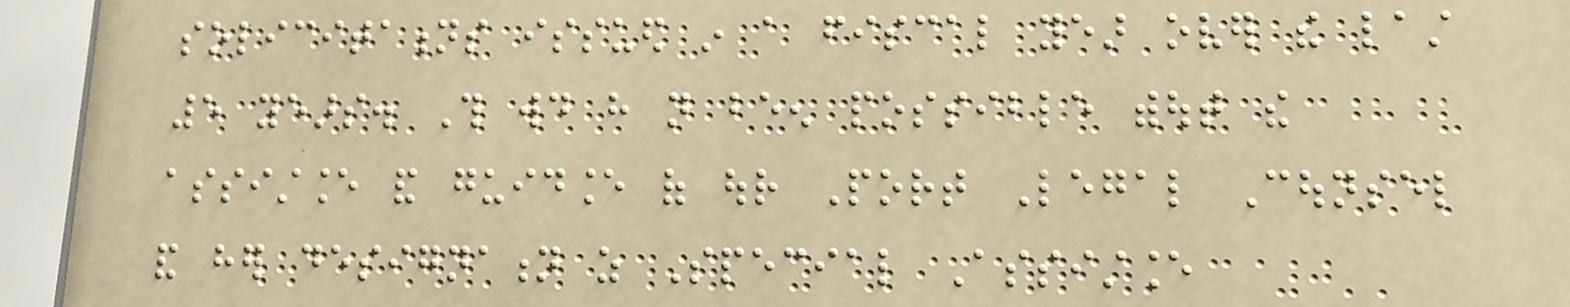solicitations issued in a fiscal year over the last
5 years. This would have not been possible without the
assistance and guidance of our Port Legal Counsel
and her designation as Special Assistance
